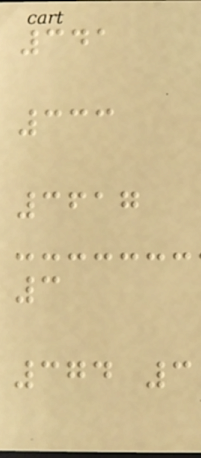341
333
3617
3
374 3
